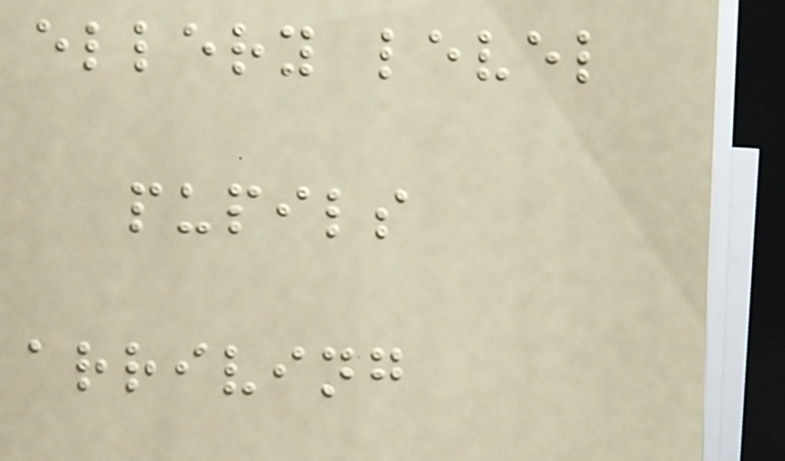ellery level
pupils
arriving
